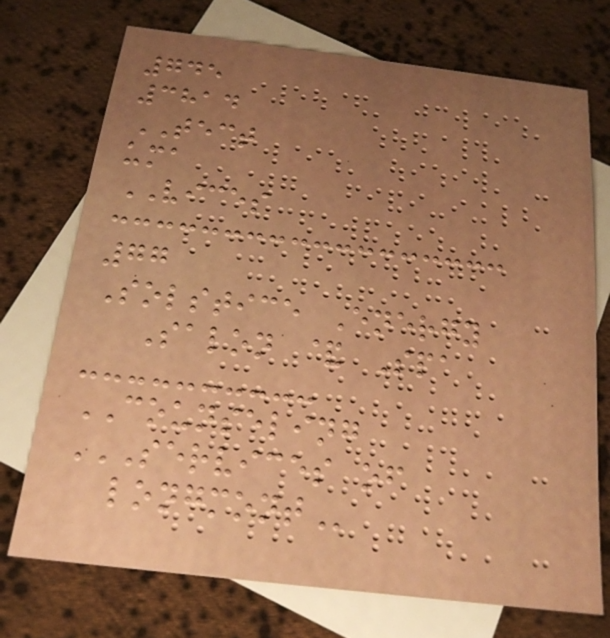745
3814
TECT
uma
VICES
77
Solstice Energy
Salon & Spa
COUNSELING
SERVICES OF
LONGMONT
